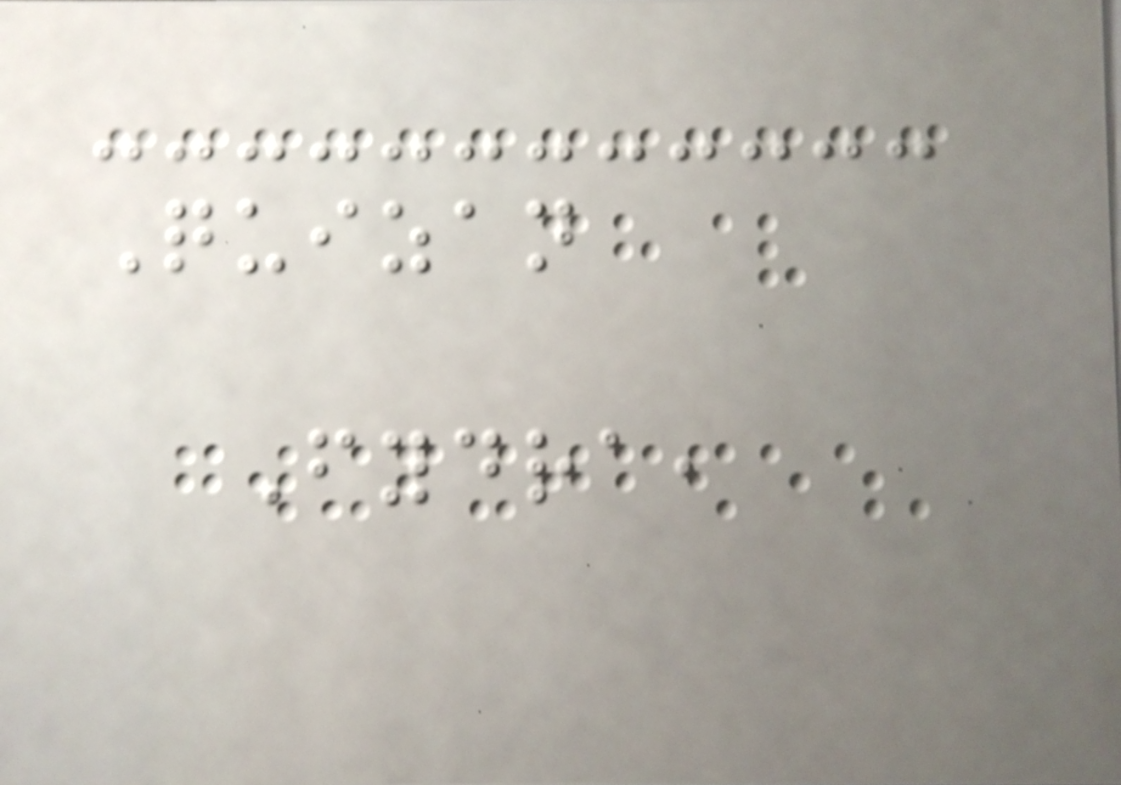Quizan
Fydra,
